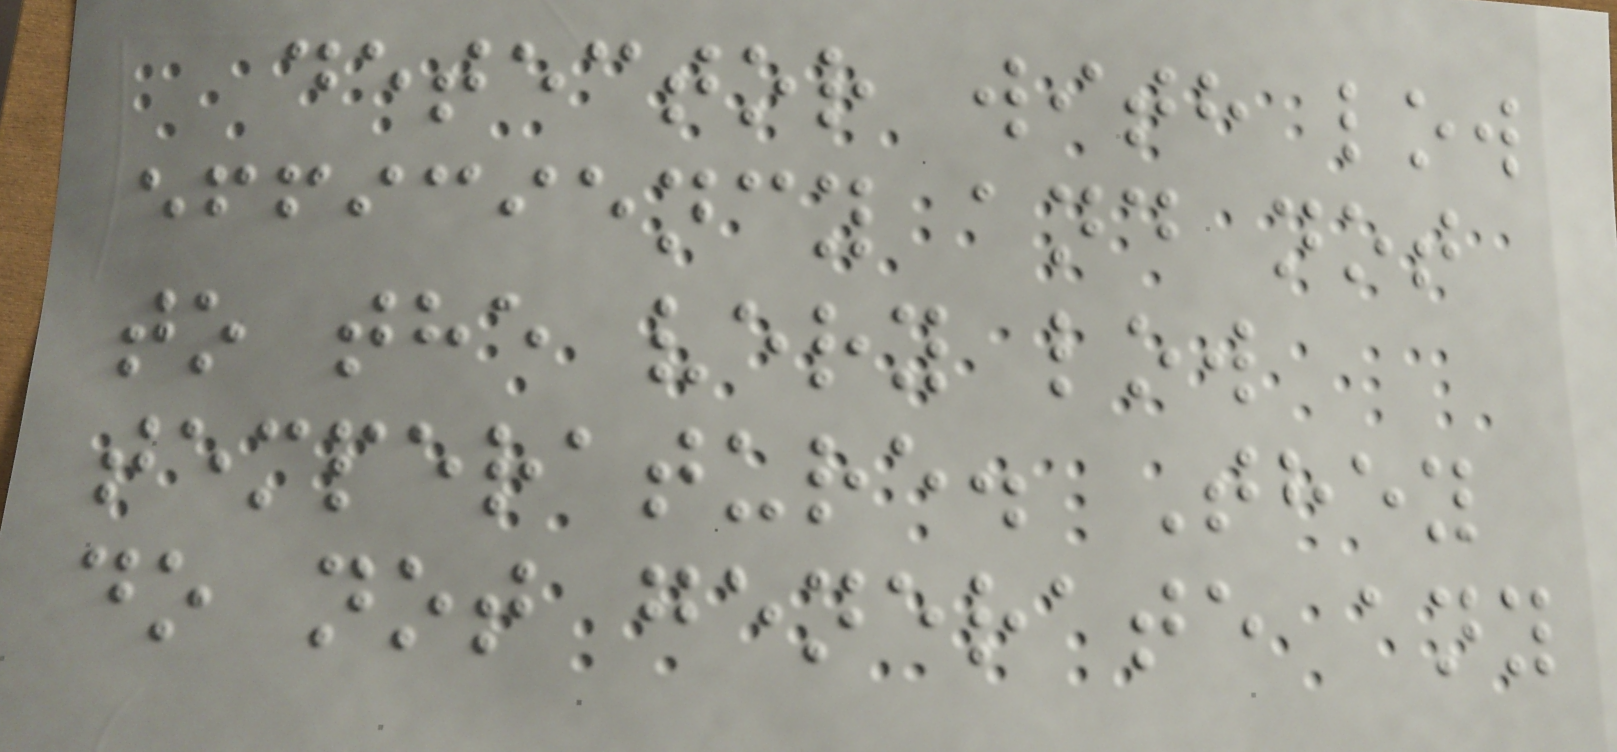detector with low
efficiency and not
to the very low
temperature. They
do not generate any
